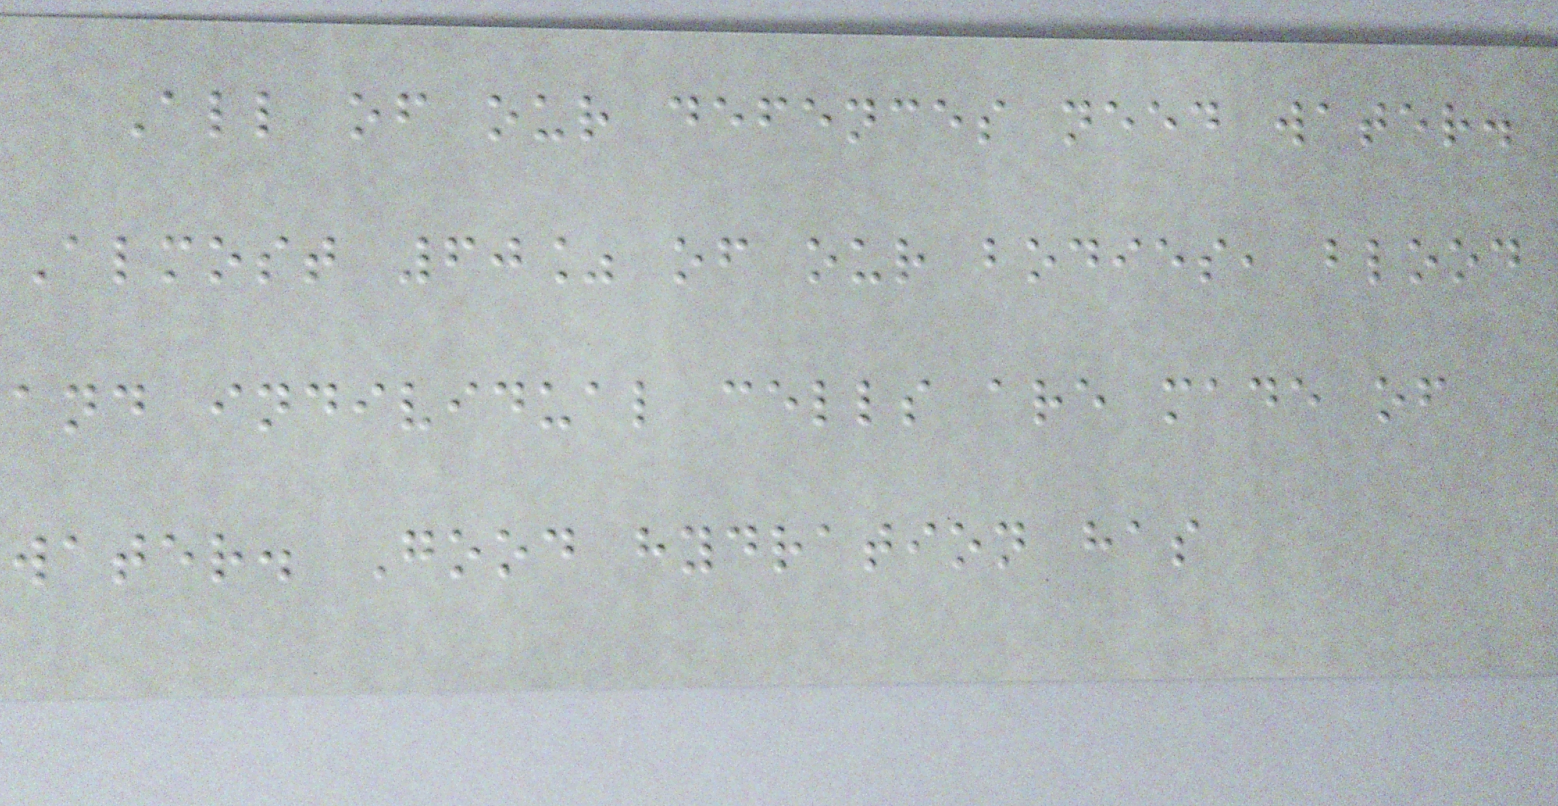All of our defences need water.
Almost 60% of our bodies, blood
and individual cells are made of
water. Good hydration has
